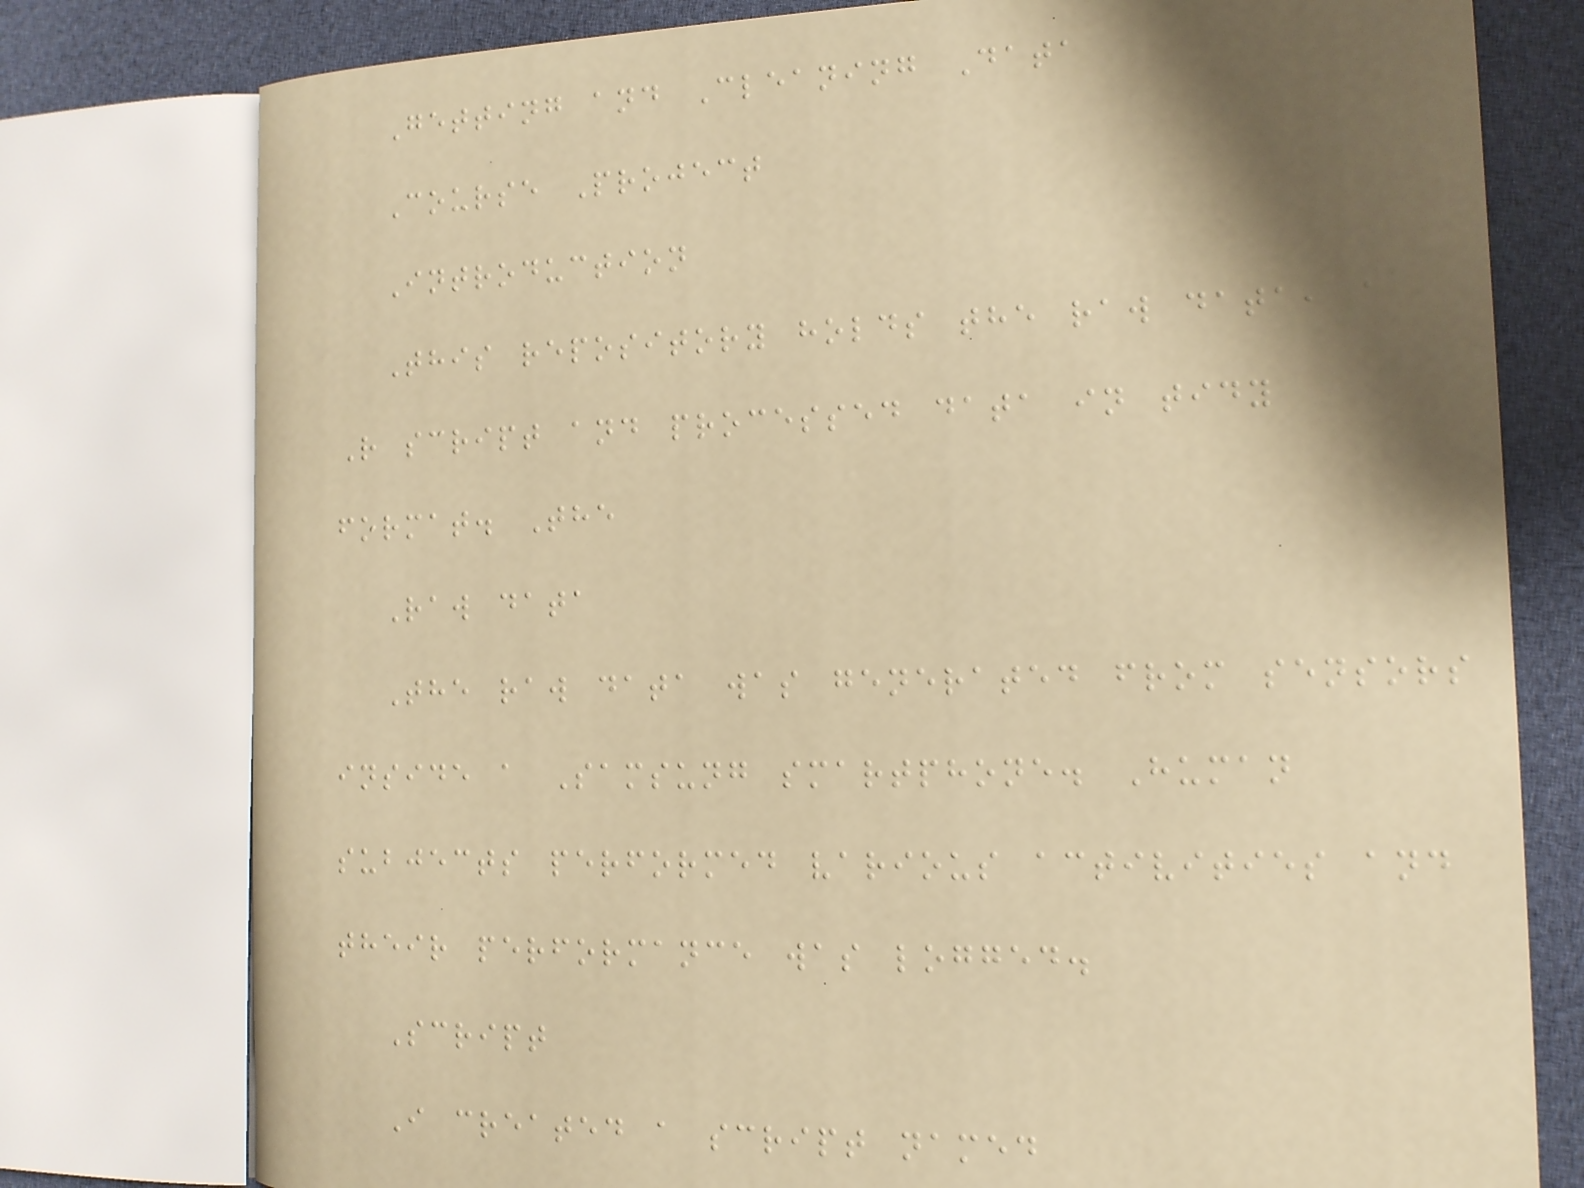Getting and Cleaning Data
Course Project
Introduction
This repository holds the raw data, a
R script and processed data in tidy
format. The
Raw data
The raw data was generated from sensors
inside a Samsung smartphone. Human
subjects performed various activities and
their performance was logged.
Script
I created a script named
